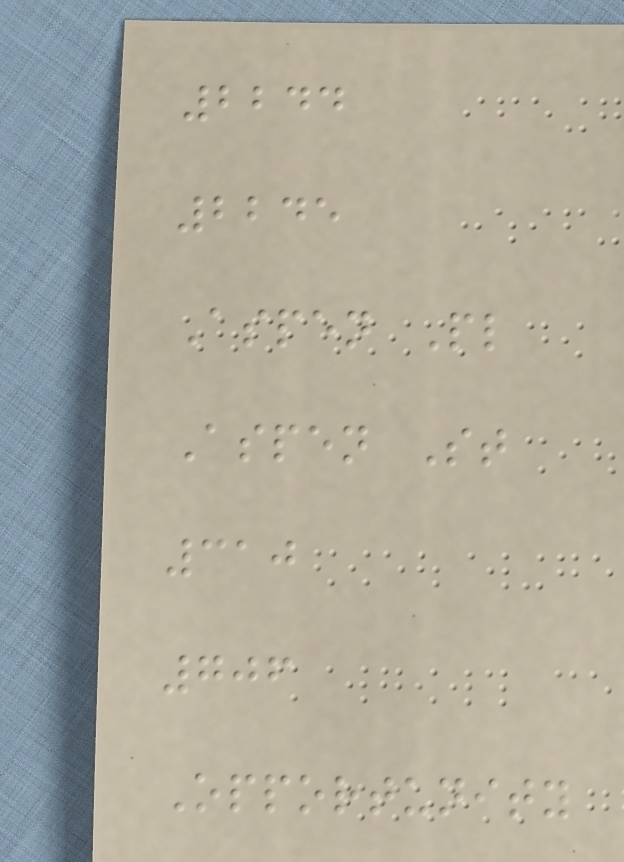2244
2245
Aspen Pl
Aspen St
310
706
Opportunity
